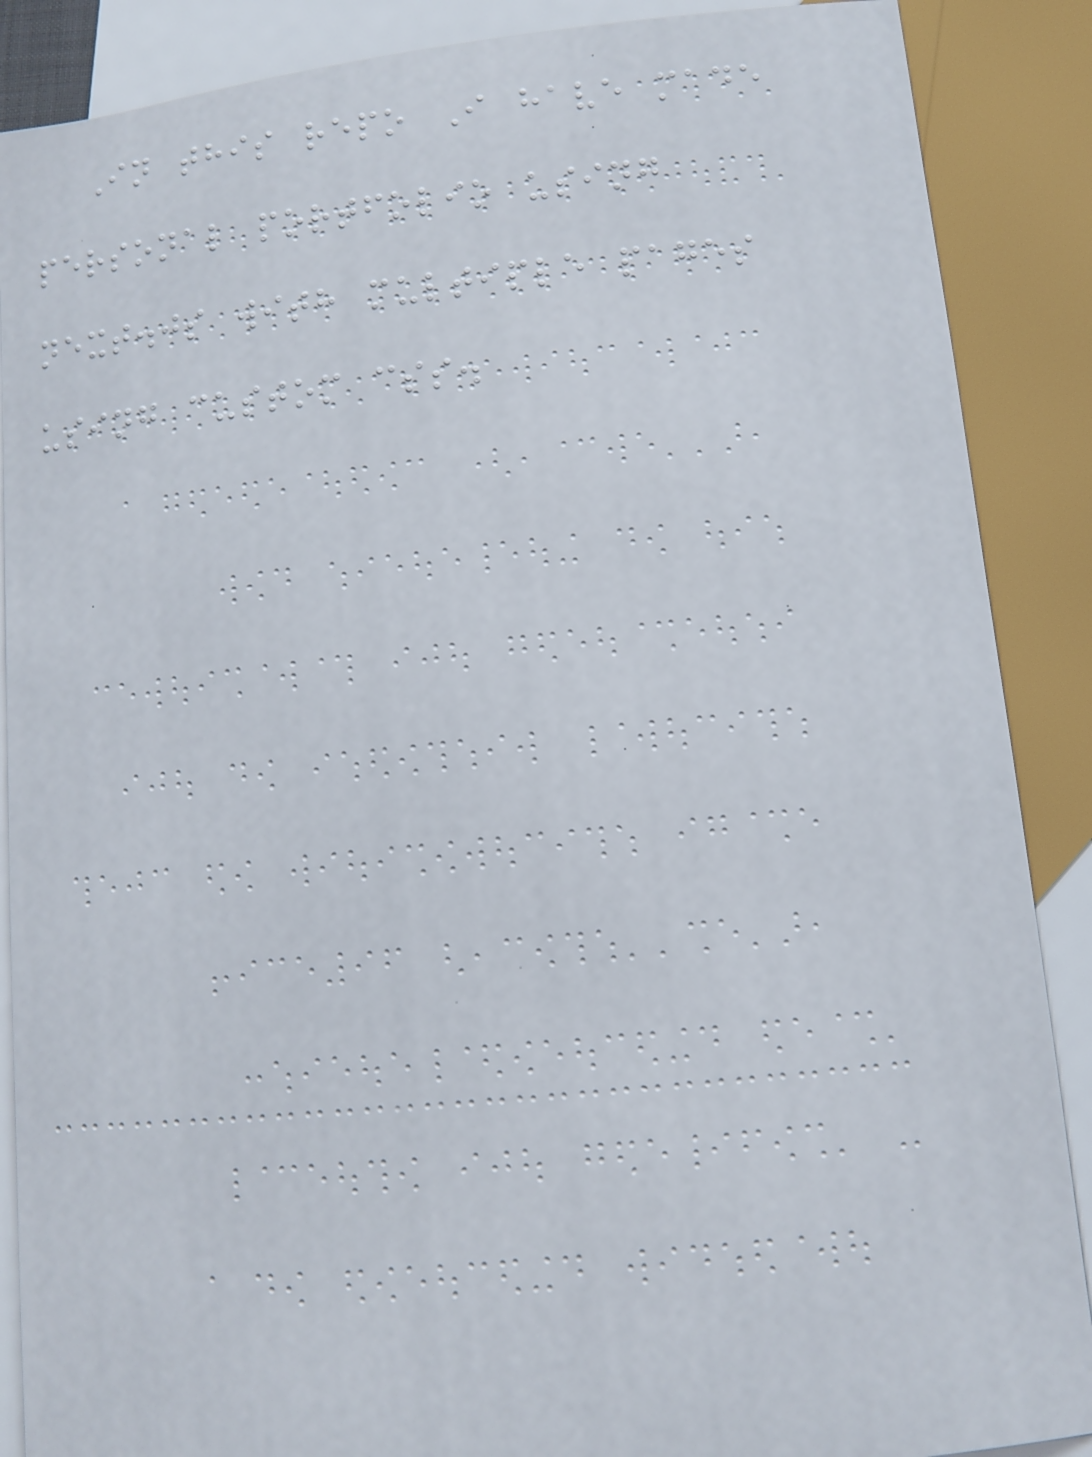In this repo I have made
personal portfolio using
next.js with multiple pages
using custom css.
